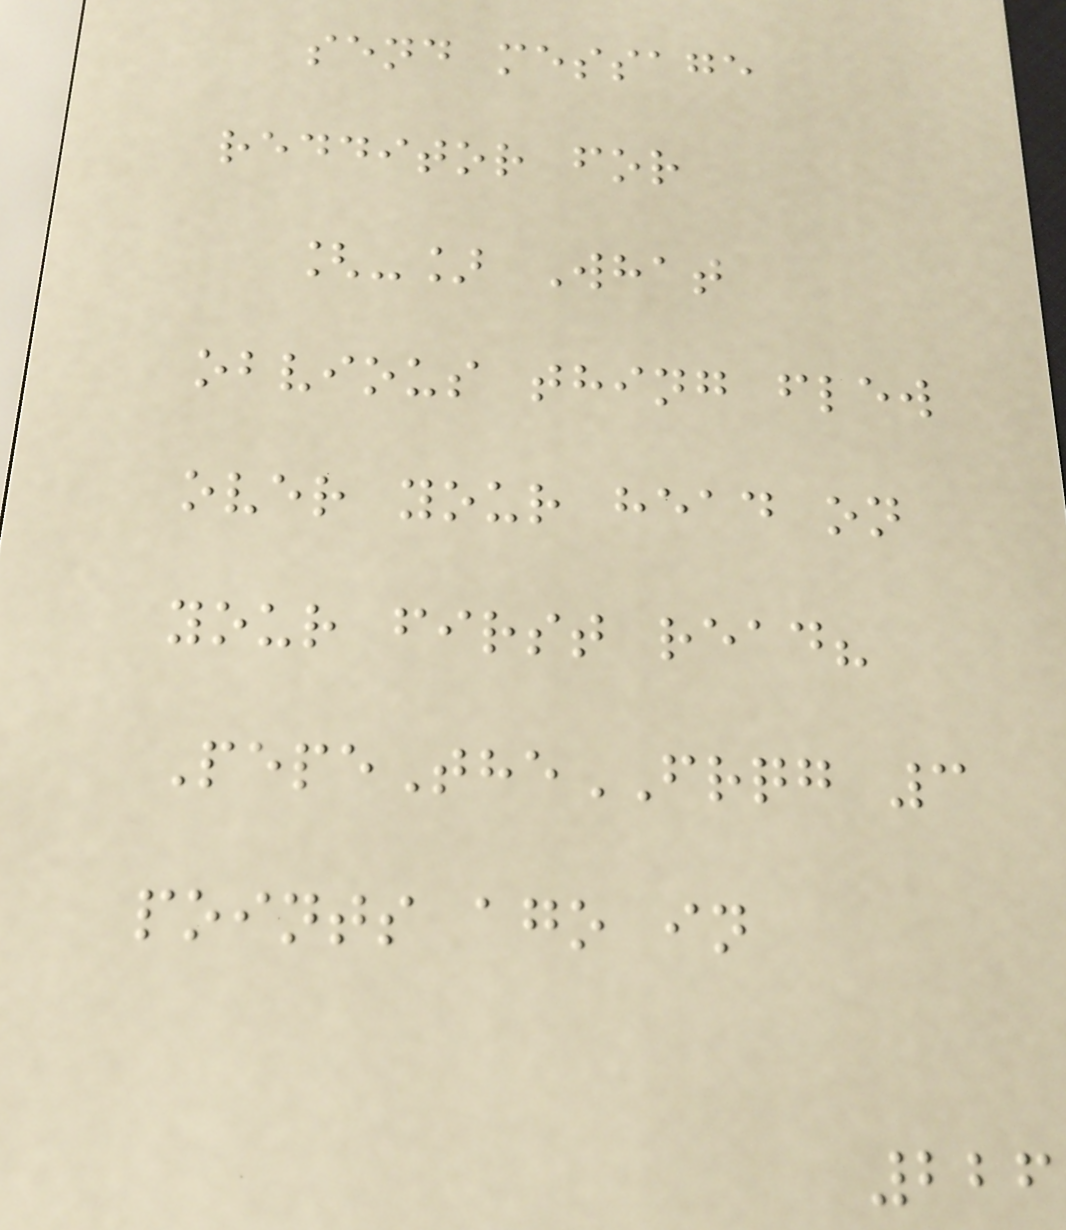send message
redditor for
[-] What
obvious thing flew
over your head on
your first read?
PepeTheFRQG 3
points ago in
226
